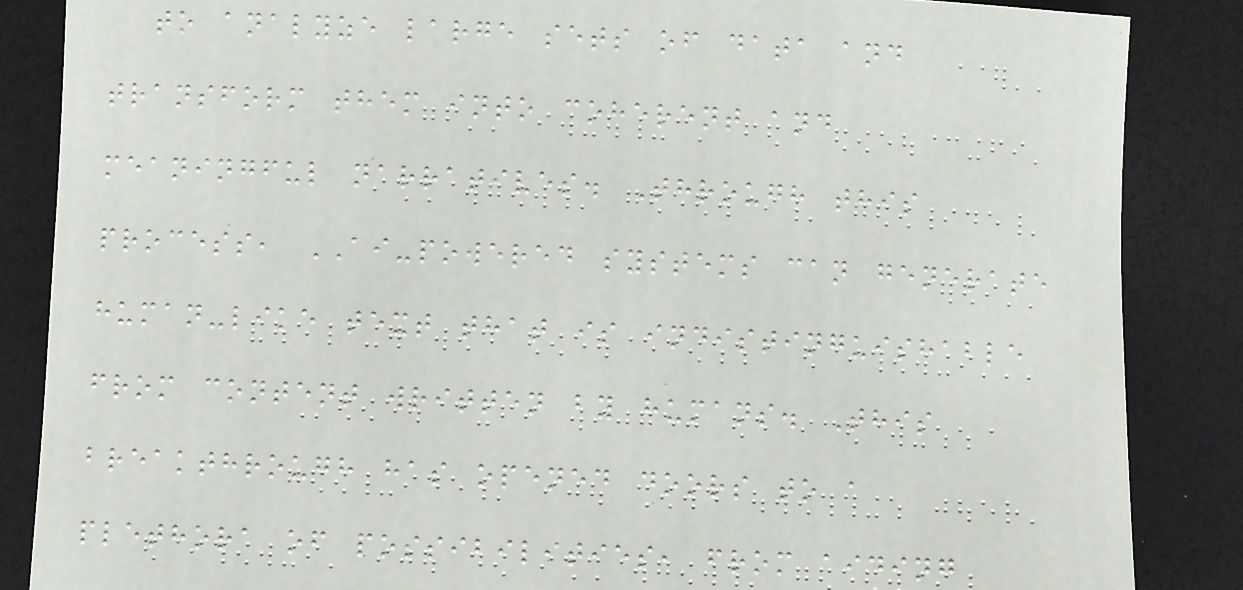to analyze large sets of data and
transform them into coherent and
meaningful narratives. Through this
process, AI-powered systems can generate
human-like text that is indistinguishable
from content written by humans. This
breakthrough has opened doors to a
plethora of possibilities, from aiding
